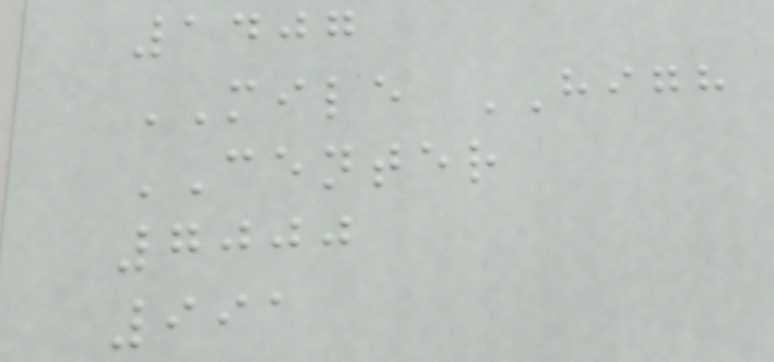1407
MILE HIGH
CENTER
7000
991
